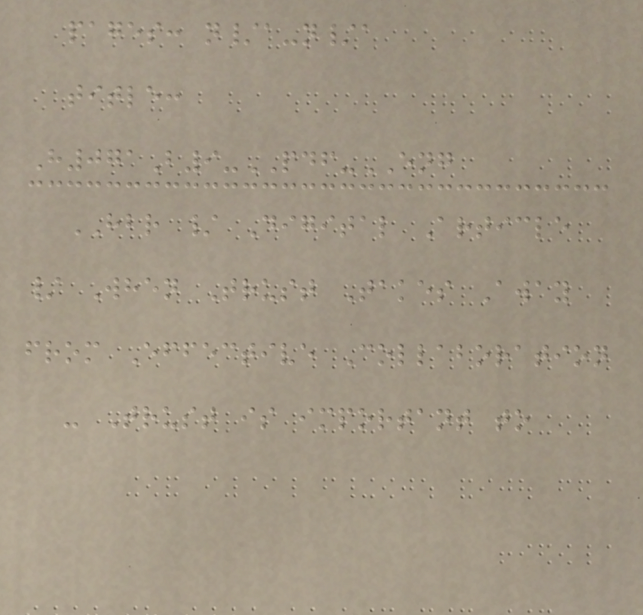pages: n/a-n/a
title:
H071B9-PDF-ENG
HBR / Digital Article
/ When Trust Takes Away
from Effective Collaboration
- Trust is important to
